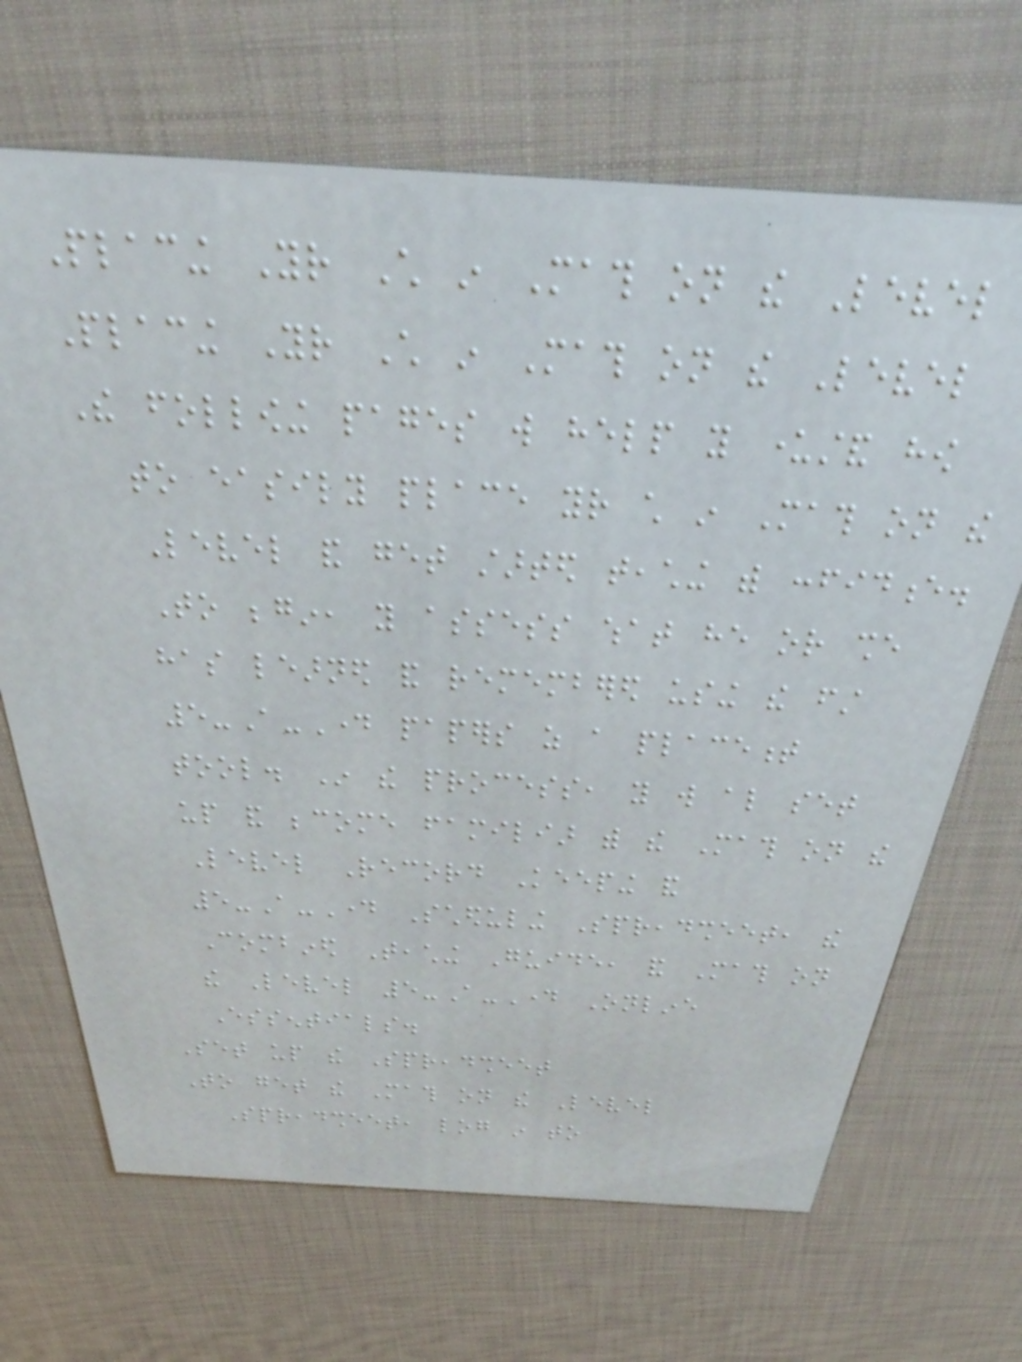Placing Your Child in Math on the Level
Placing Your Child in Math on the Level
The following pages will help you understand how
to easily place your child in Math on the
Level and get started teaching with confidence.
To begin, you assess what he or she
has learned and remembered using the first
5-A-Day papers as a placement
tool. In the process, you will also set
up and become familiar with the Math on the
Level Record Keeping and
5-A-Day Scheduling Spreadsheet, the
Combined Teaching Guide, and Math on
the Level 5-A-Day Online
Essentials.
Set up the Spreadsheet
To get the Math on the Level
Spreadsheet, log in to
